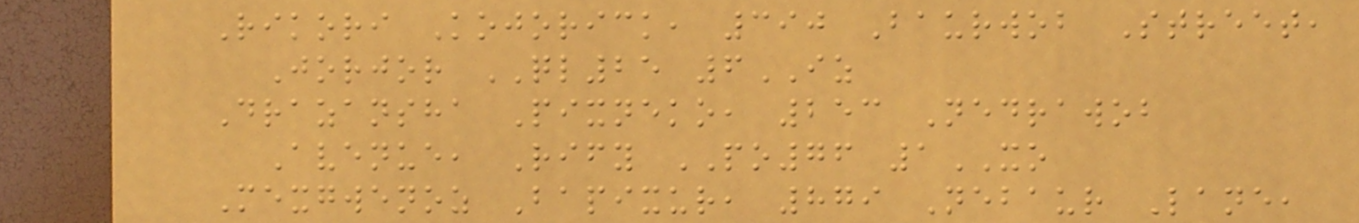Rikori Kojorick, 390 Baurwob Street,
Jorjor QL25 6IZ
Drazansha Pixneko, 253 Nedrawob
Avenue, Rify PO76 1XO
Mexgwenoz Bapixur, 879 Nebaur Lane,
